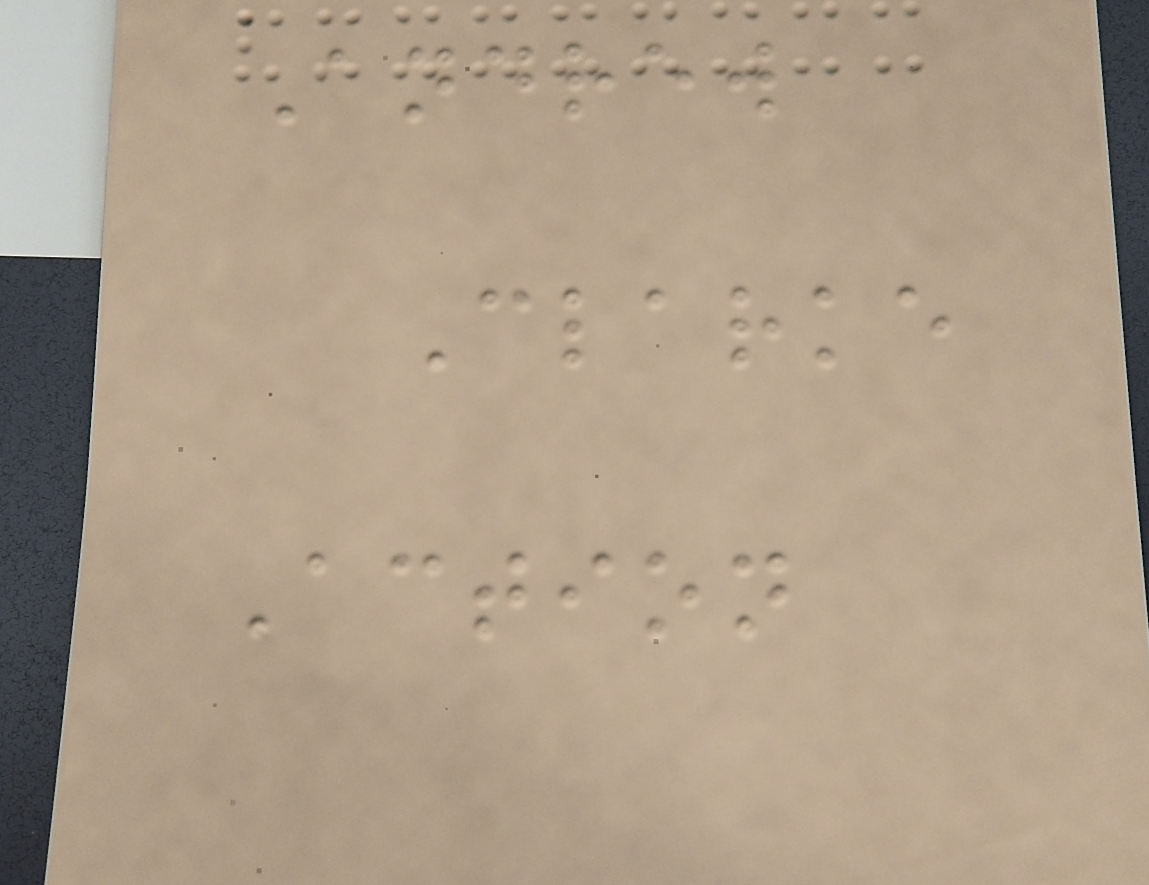Andrew
Clarke
Action
